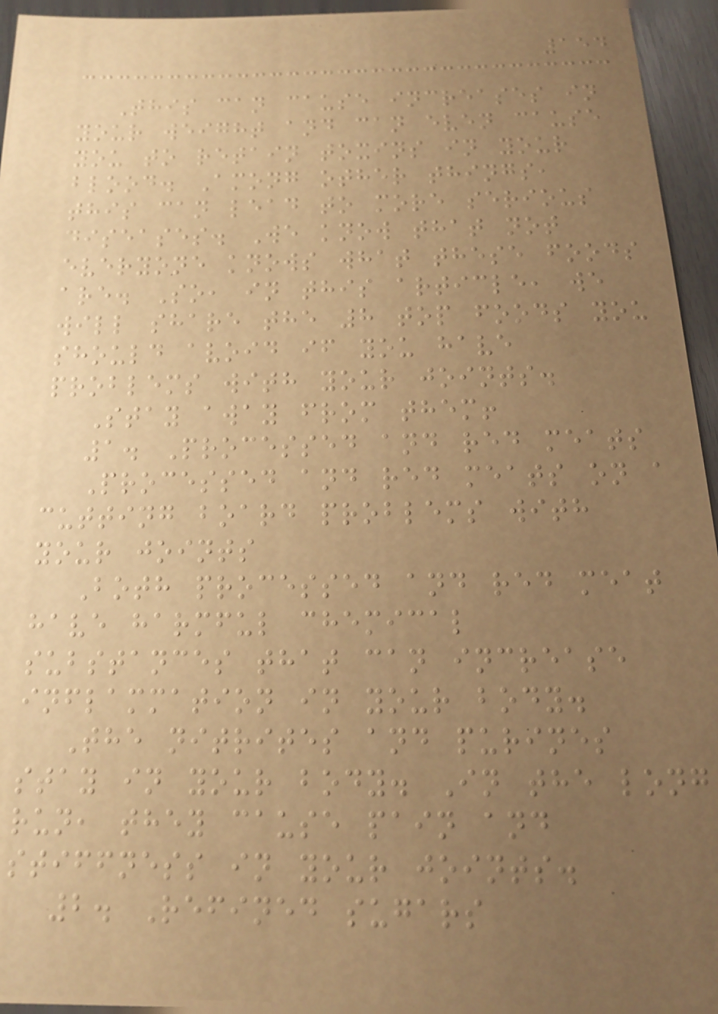154
This can cause increases in
your weight and can even cause
you to retain toxins in your
blood. Among other things,
this can lead to more serious
diseases. We know that not
everyone knows what these foods
are. So, in this article, we
will share the 8 top foods you
should avoid if you have
problems with your joints.
Stay away from them!
1. Processed and red meats
Processed and red meats on a
cutting board problems with
your joints
Both processed and red meat
have harmful chemical
substances that can increase
inflammation in your body.
The nitrites and purines
stay in your body. In the long
run, they cause pain and
stiffness in your joints.
2. Refined sugars
